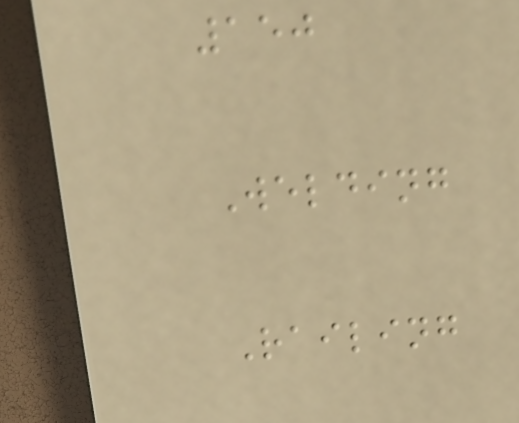150
Welding
Railing
